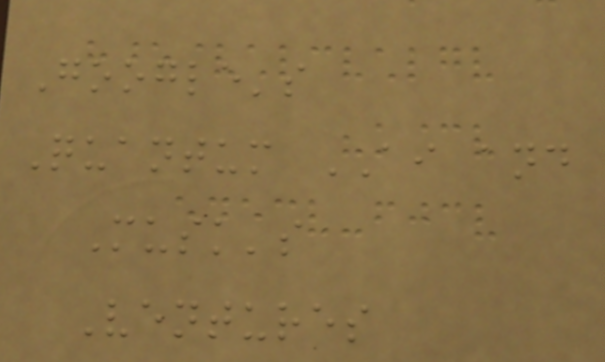Google's
Quantum AI and
Musk's
Ventures
